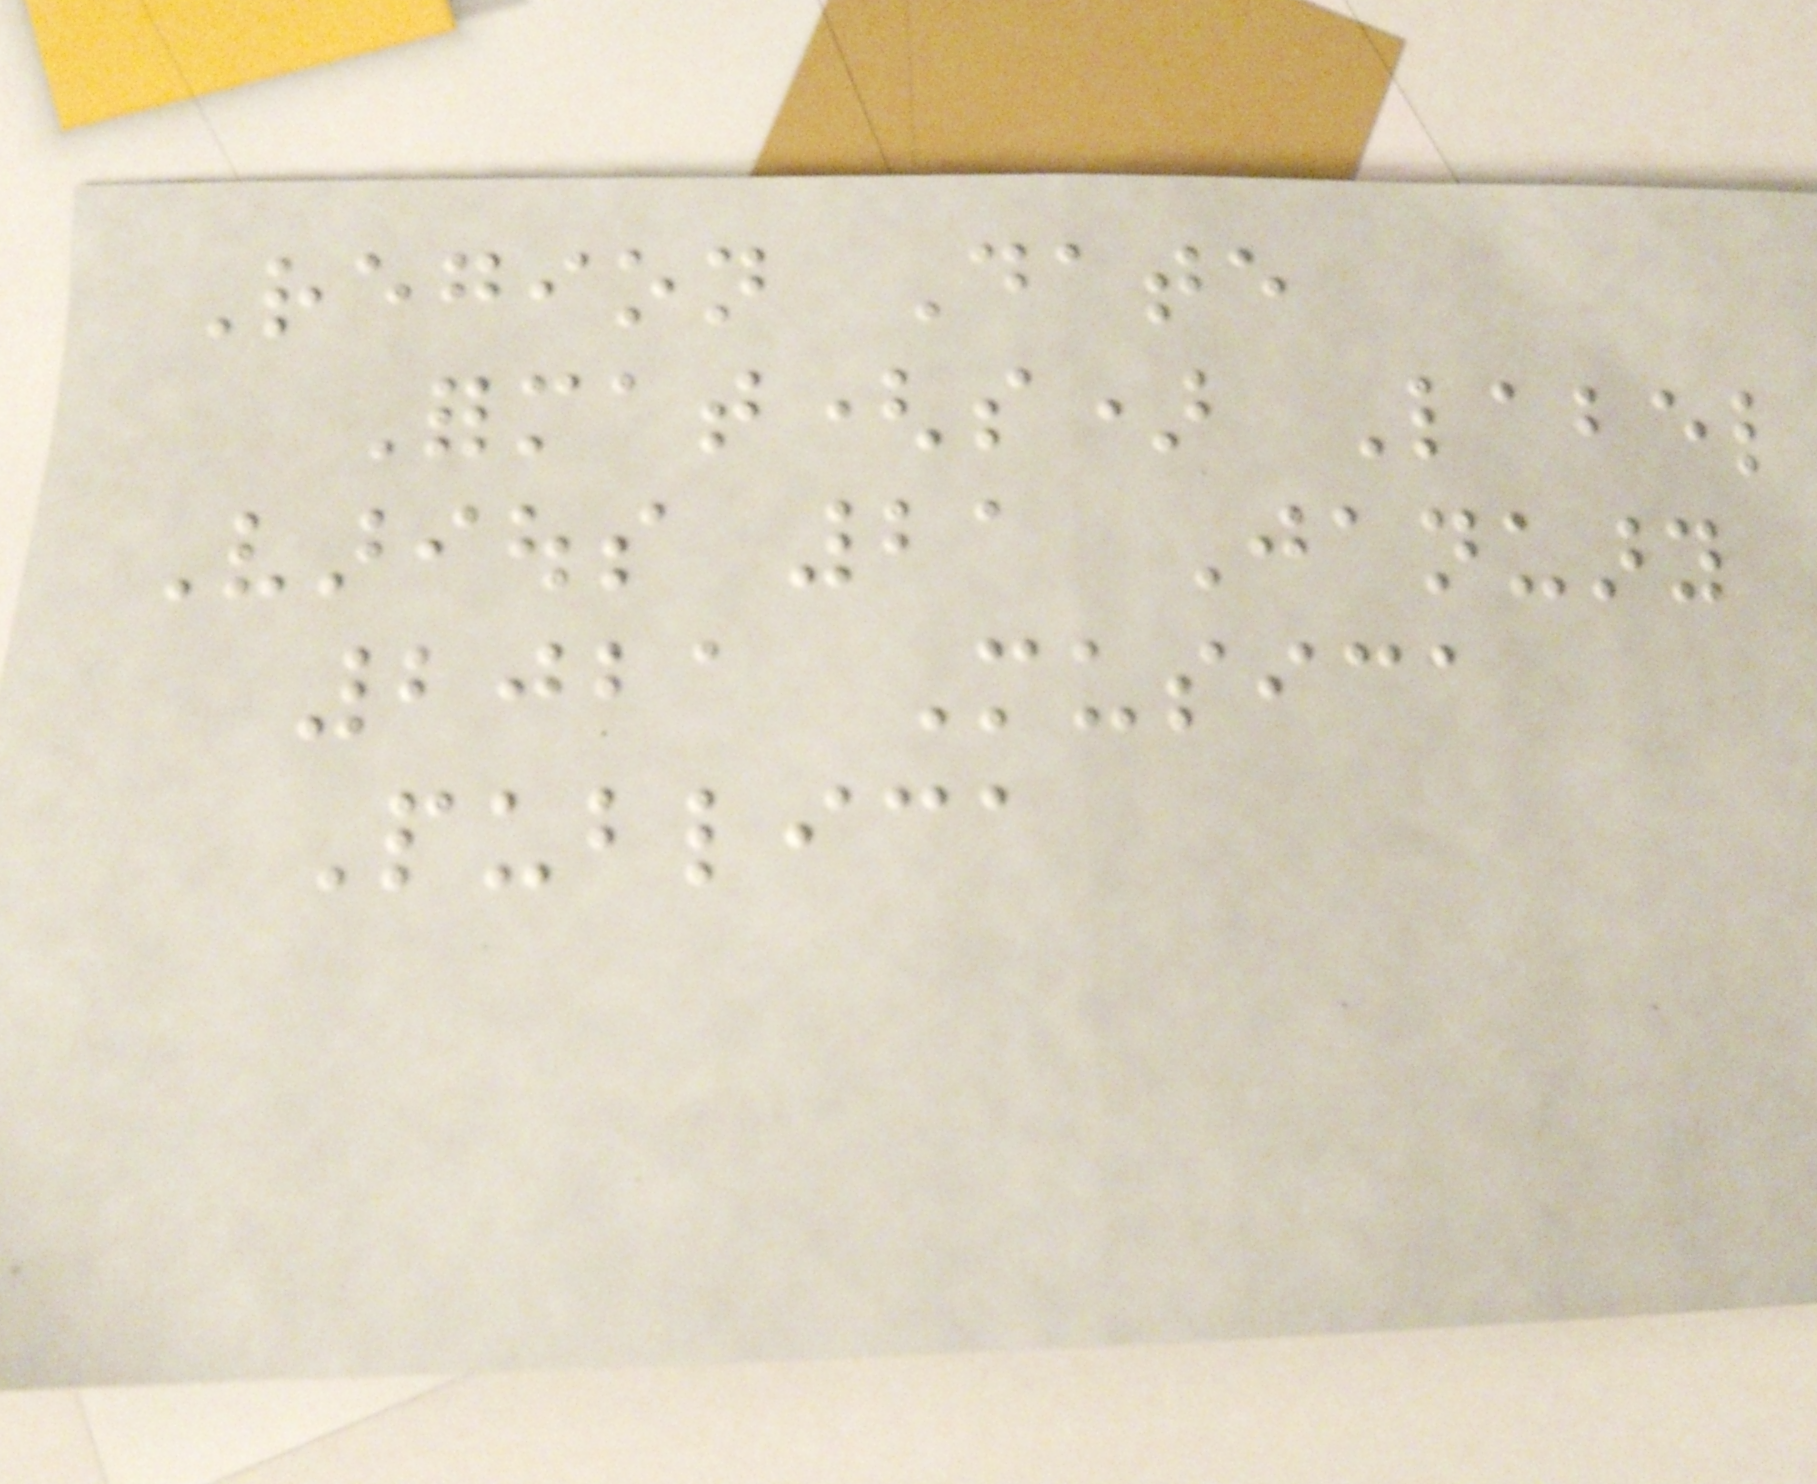Region Date
Format(s) Label
Various 21 January
2021 Musica
Publica
